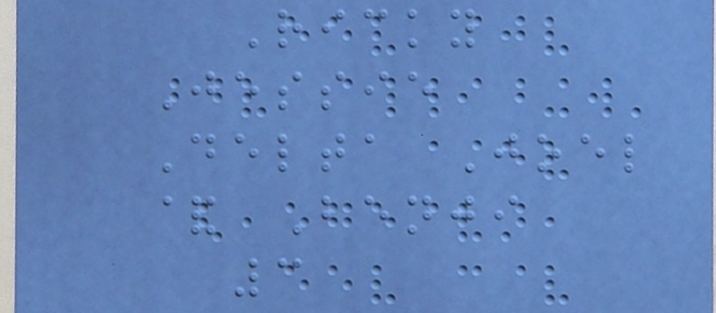Ricky
Jessie
Delta Joel
& Benji
3
